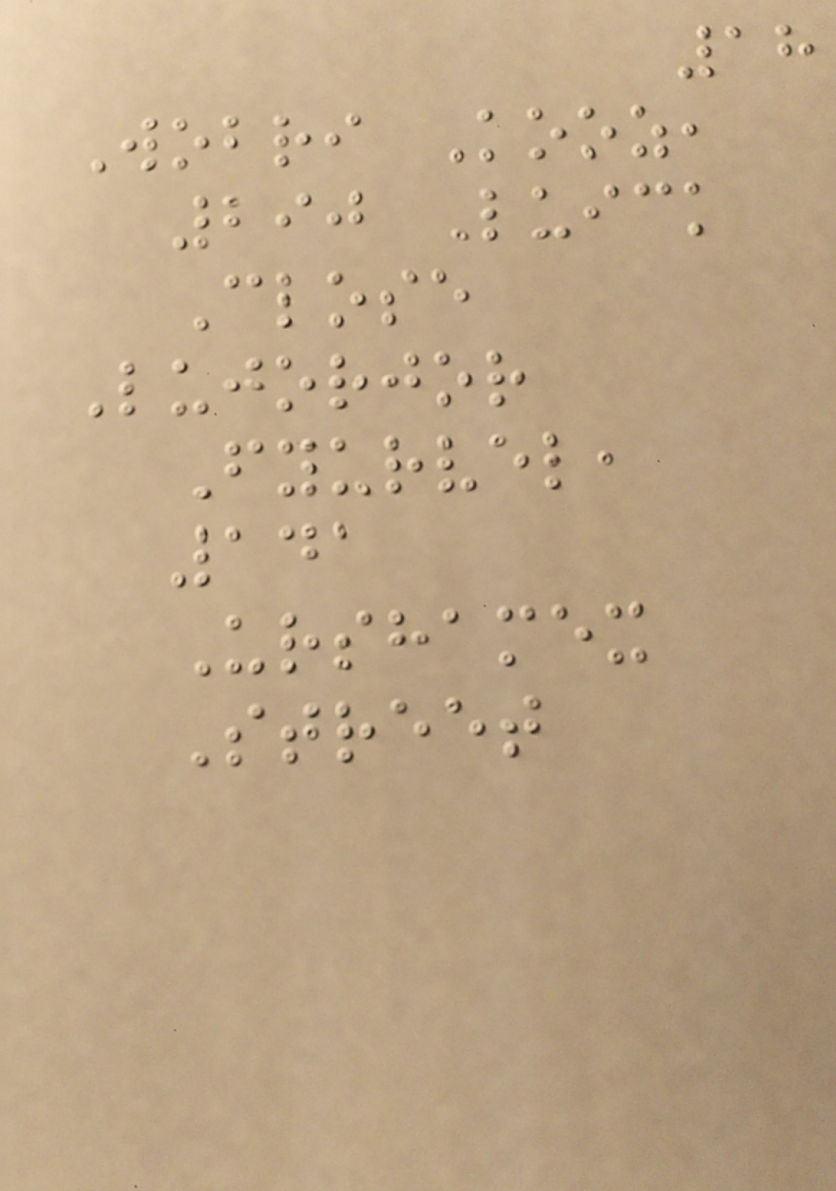18
Wobri Kooz,
290 Luick
Close
Lujorjor
Fyurvel,
141
Urshamex
Street
